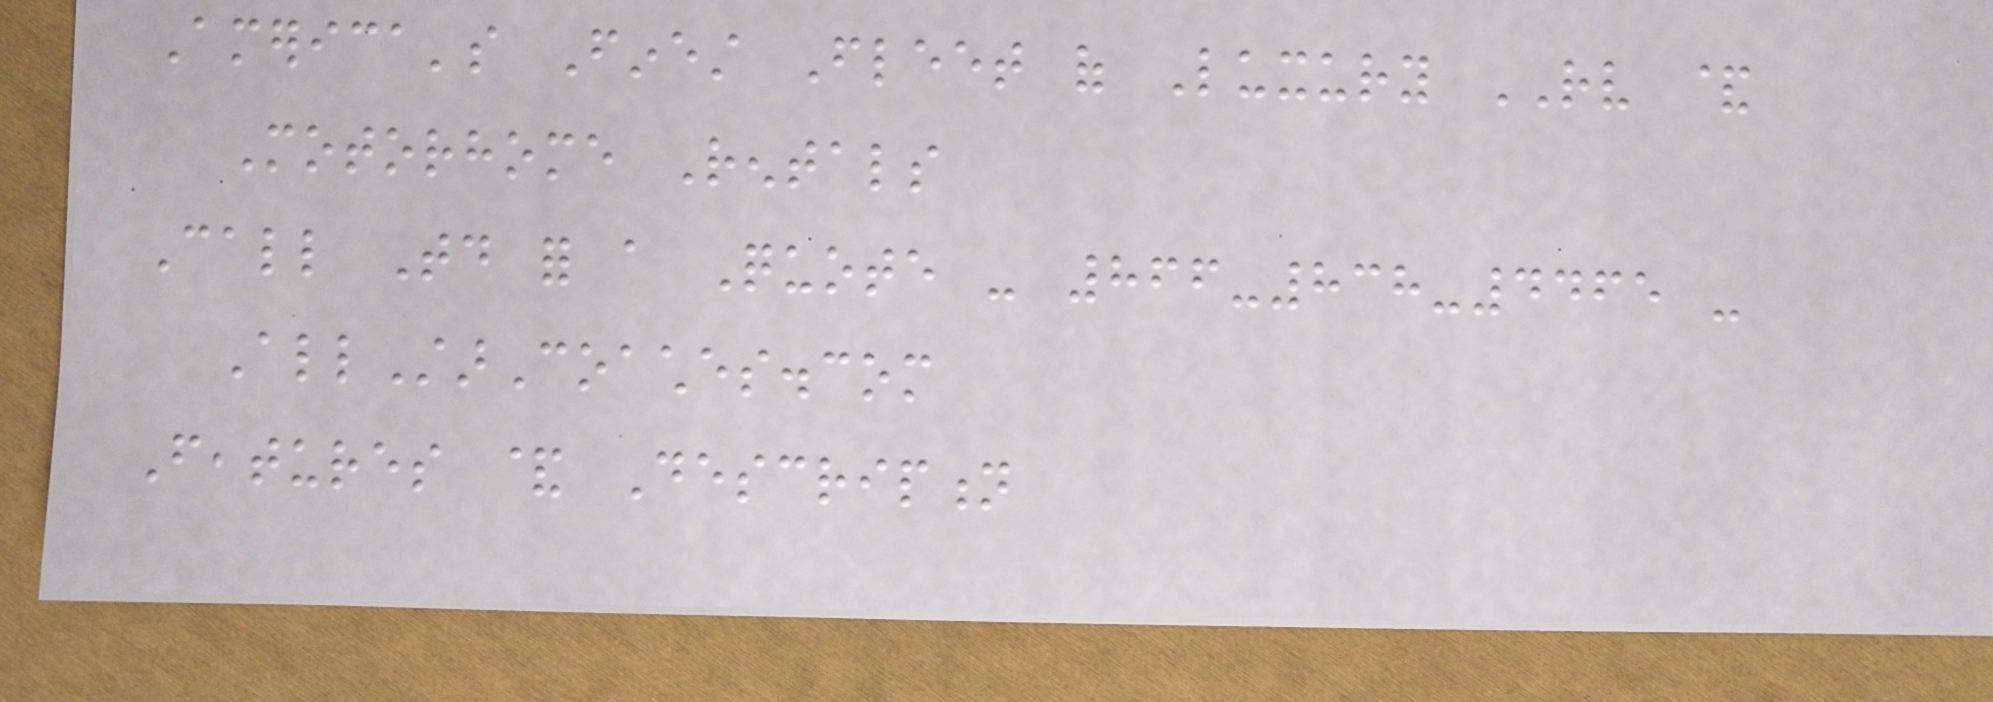America's Finest Fleet of Luxury RV &
Motorhome Rentals
Call Today for a Quote - 866-838-4465 -
AllStarCoaches.com
Features & Description
